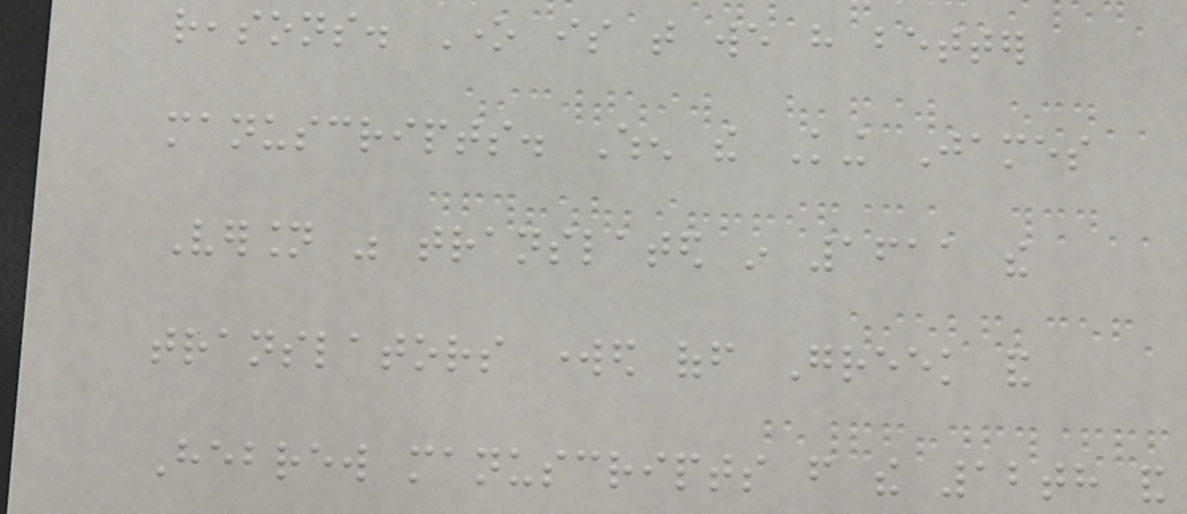reasons. One is that we have better
manuscripts. When the King James
Version was translated in 1611 the
translators worked off Greek and
Hebrew manuscripts from the 12th and
